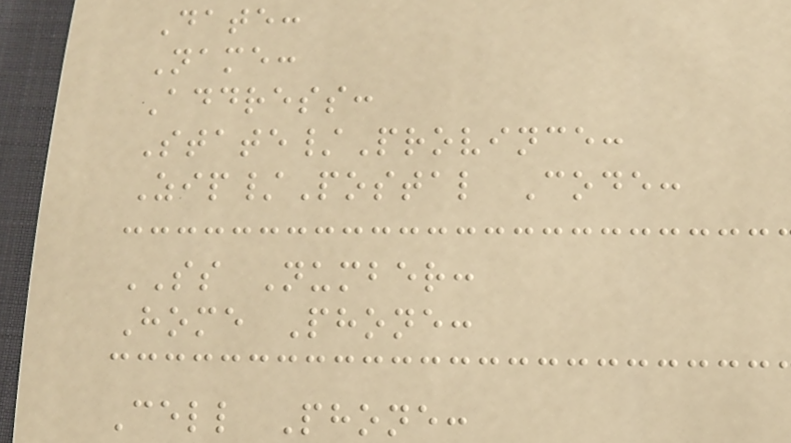Date:
Name:
Address:
State/Province:
Zip/Postal Code:
SS Number:
Home Phone:
Cell Phone:
